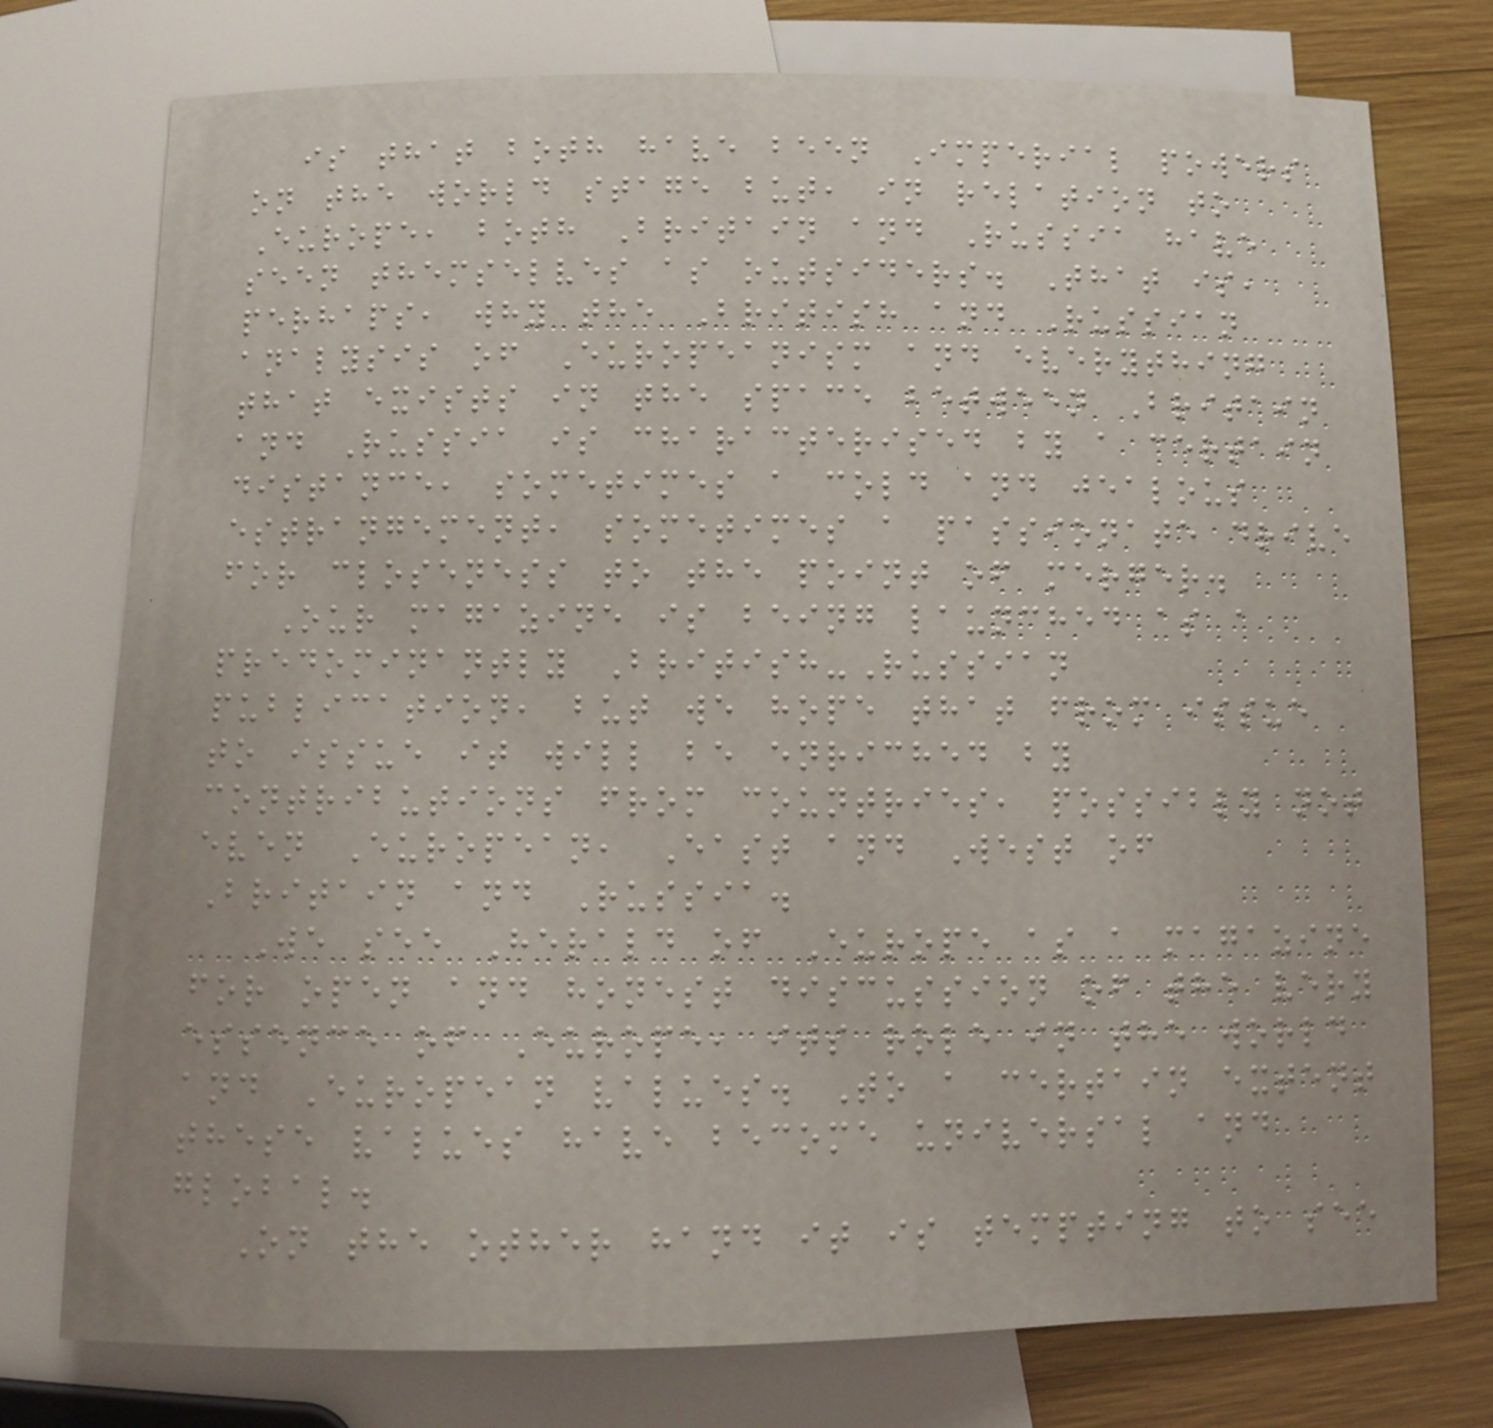is that both have been Imperial powers
on the world stage but, in relation to
Europe, both Britain and Russia have
seen themselves as outsiders. That is,
perhaps, why the British and Russian
analysis of Europeanism and everything
that exists in the space between Britain
and Russia is characterised by a certain
distance, sometimes a cold and jealous
estrangement, sometimes a passionate drive
for closeness to the point of merger.
Our magazine is being launched as a
predominantly British-Russian
publication, but we hope that from issue
to issue it will be enriched by
contributions from countries, possibly not
even European, East and West of
Britain and Russia.
We see Herald of Europe as a magazine
for open and honest discussion of the very
essence of Europe, its role in the world
and European values. To a certain extent
these values have become universal and
global.
On the other hand it is tempting to see
